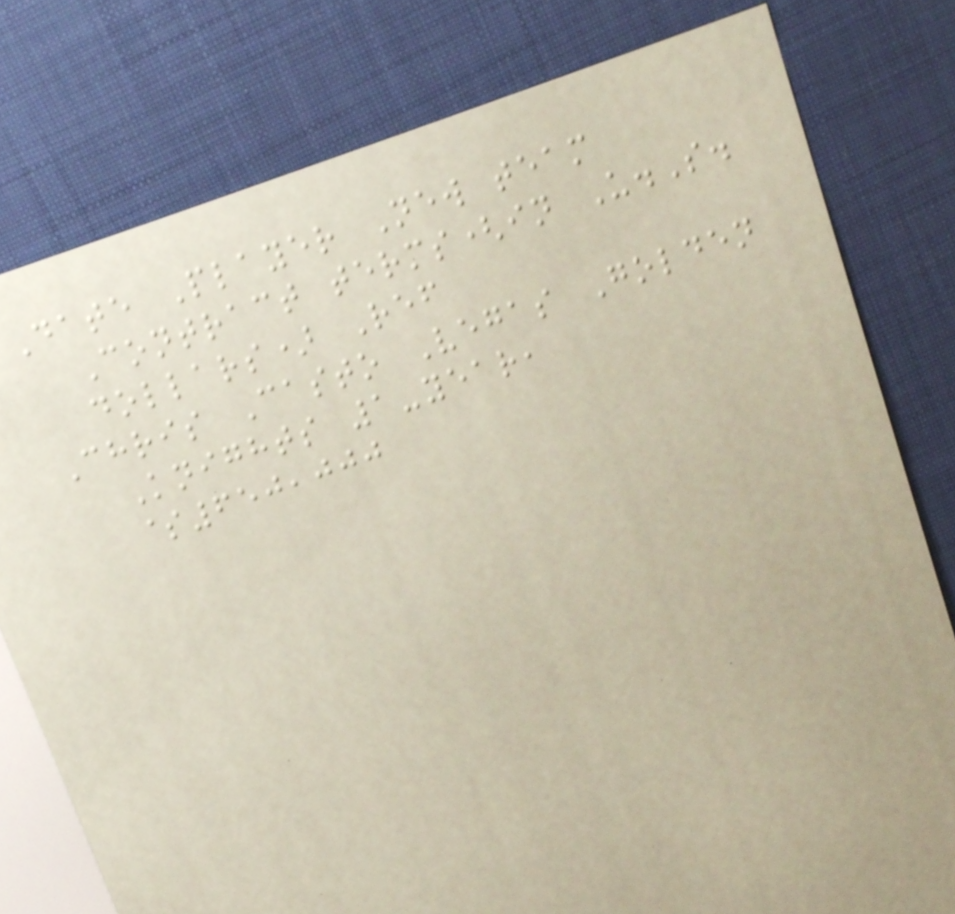Date Player New team
Contract terms(in U.S.
dollars) Ref
Chris Casto Vegas Golden
Knights 1-year,
$650,000
